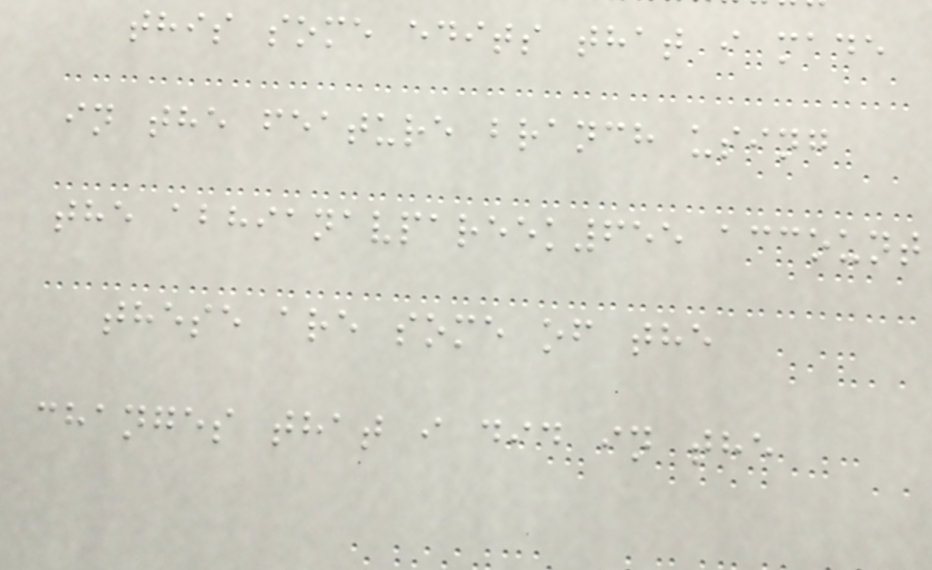this some edits that i made
in the feature branch using
the abhianavpareek655 account
these are some of the
changes that i did in the
